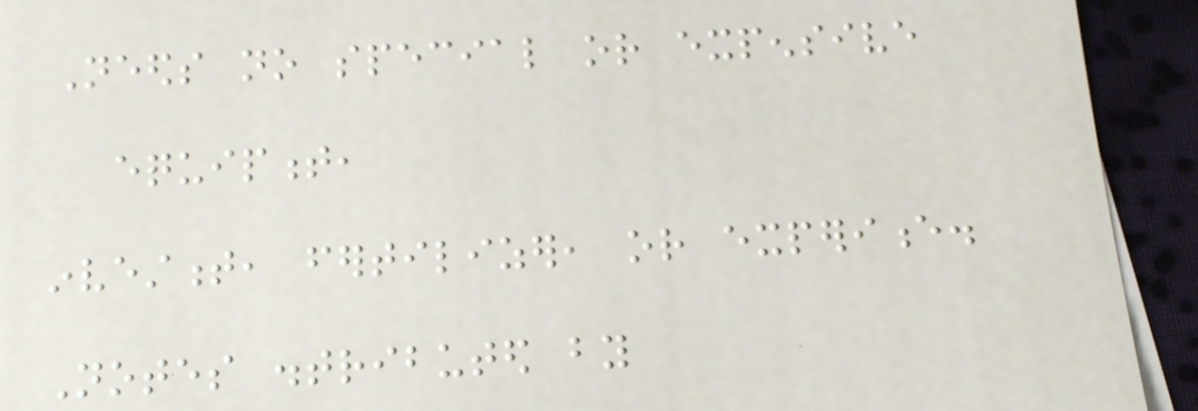Needs no special or expensive
equipment,
investment, fertilizer, or experience.
Notes distributed by
